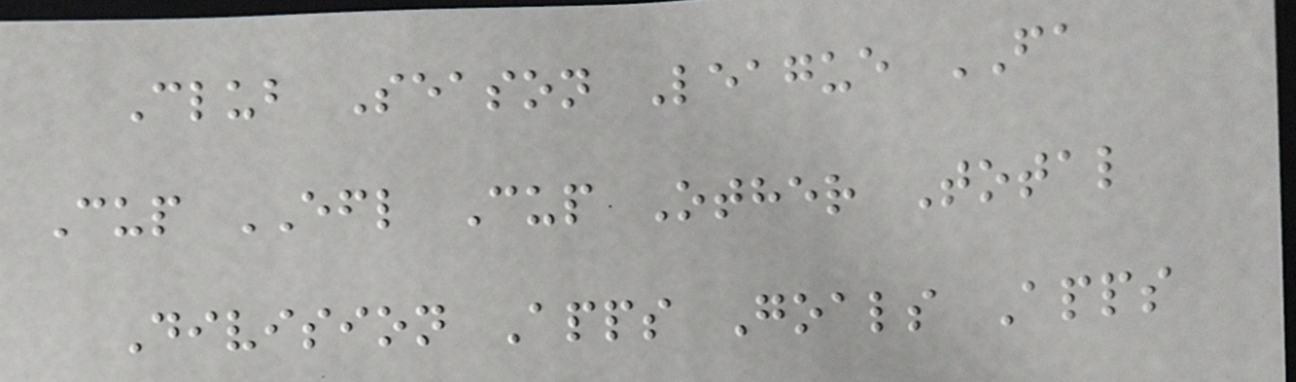Club Season League FA
Cup EFL Cup Other Total
Division Apps Goals Apps
